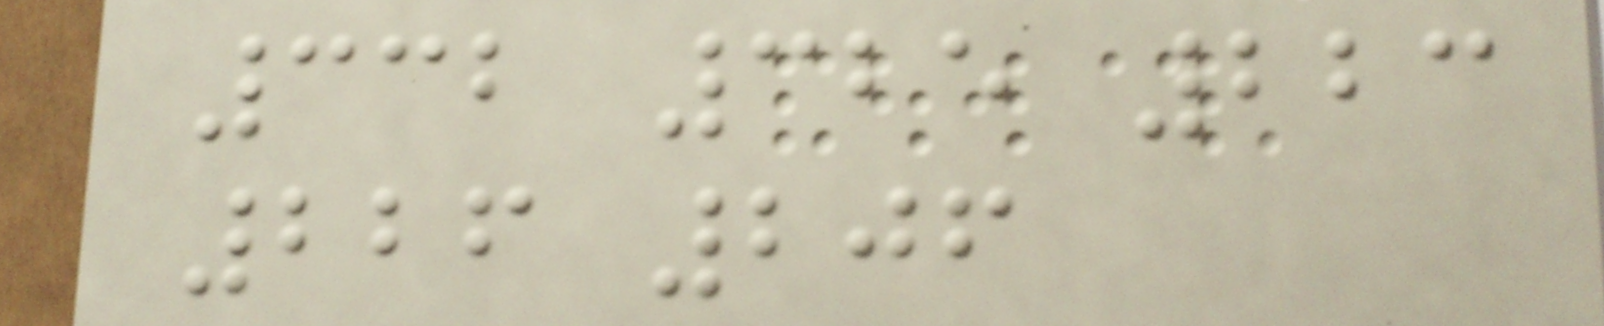332 325 223
226 206
